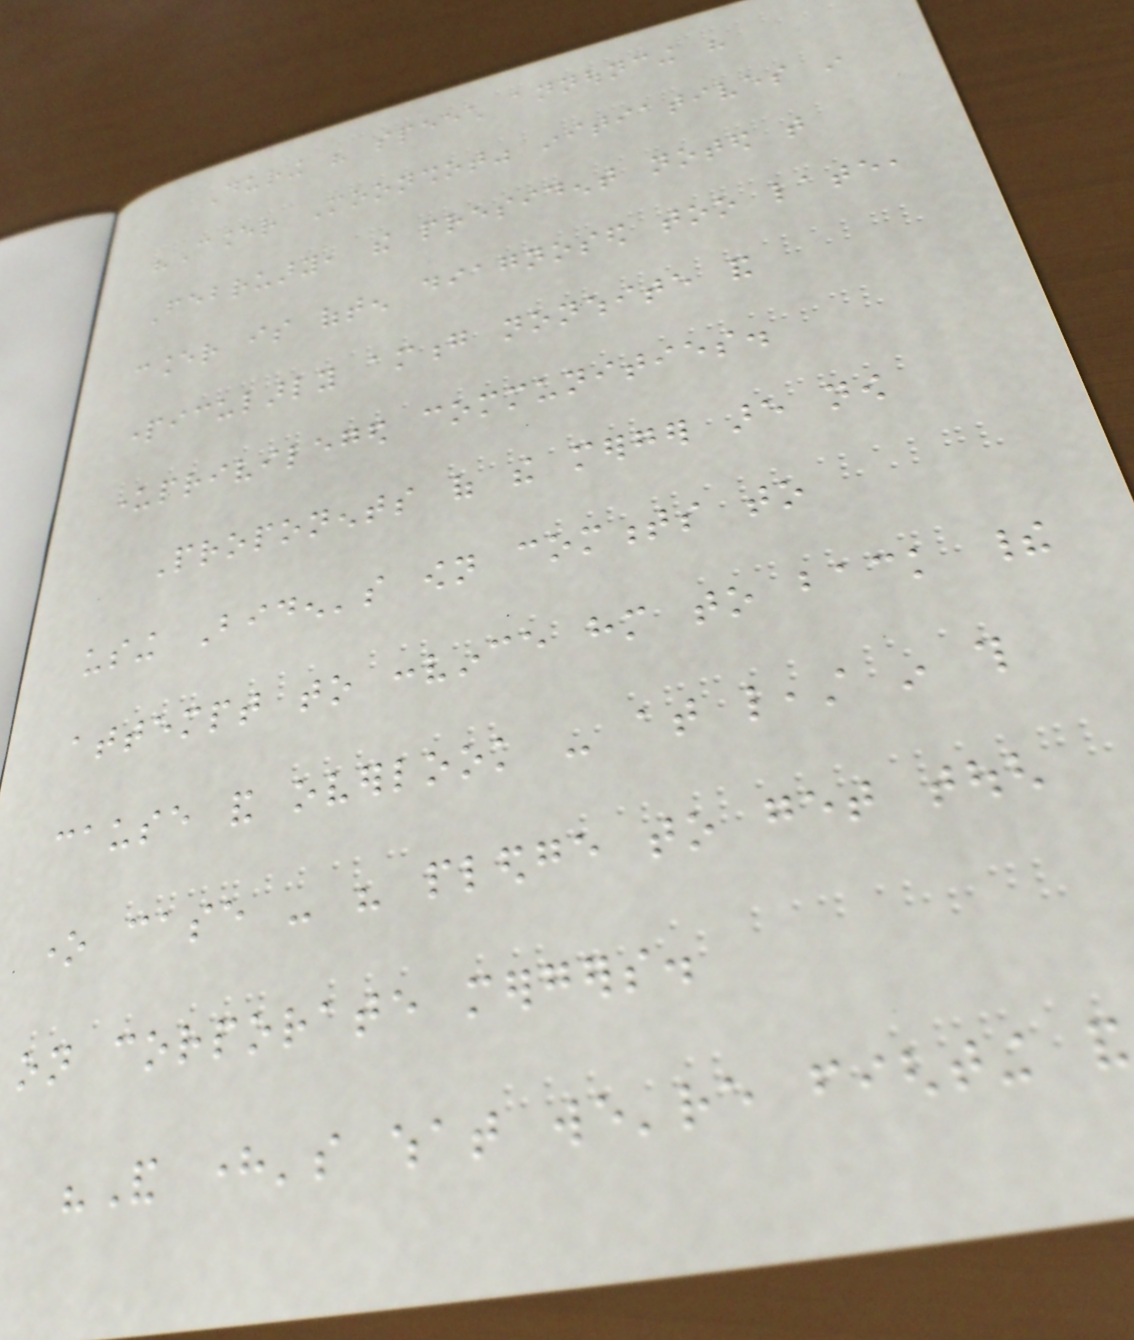During his speech announcing his
"Cancer Moonshot" initiatives in
February, the president noted that
cancer is often diagnosed too late,
particularly among nonwhite and
underprivileged communities.
Proponents of the merger are now
using Biden's own comments to
attempt to convince him to back their
cause and overlook - at least in this
one case - his pledge to get tough
on corporate mergers.
"And here's what we're fighting and
